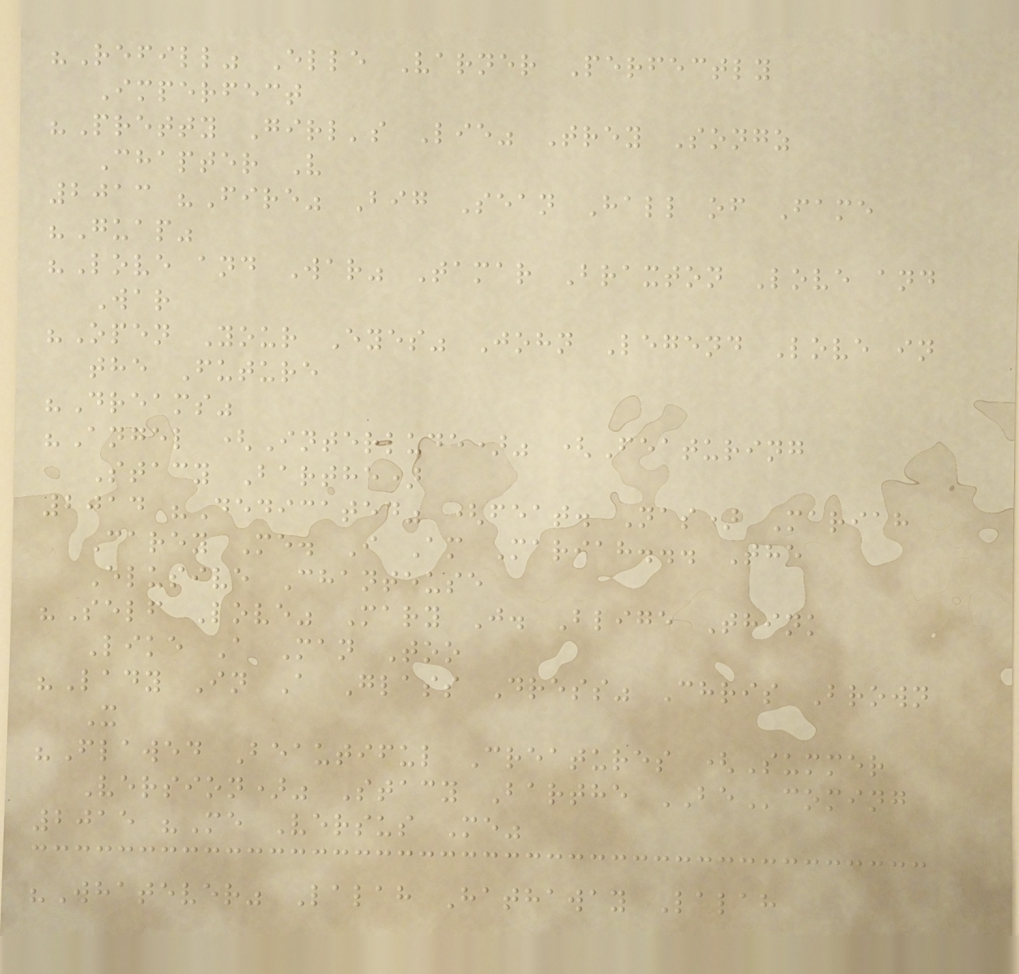"Refill" Elle Varner Perfectly
Imperfect
"Pretty Girl's Lie" Trey Songz
Chapter V
2013 "Fire" Big Sean Hall of Fame
"Guap"
"Love and War" Tamar Braxton Love and
War
"Open Your Eyes" John Legend Love in
the Future
"Dreams"
"Angel (Interlude)" (Featuring
Stacy Barthe)
2014 "Dedicated" (feat. Nas) Mariah
Carey Me. I Am Mariah... The
Elusive Chanteuse
"Self Love" Mary J. Blige Think
Like A Man Too
"Lady In A Glass Dress" Chris Brown
X
"Flawed Beautiful Creatures (Summer
Version)" Stacy Barthe BEcoming
2015 "Me Versus Me"
"Whatever" Lalah Hathaway Lalah
